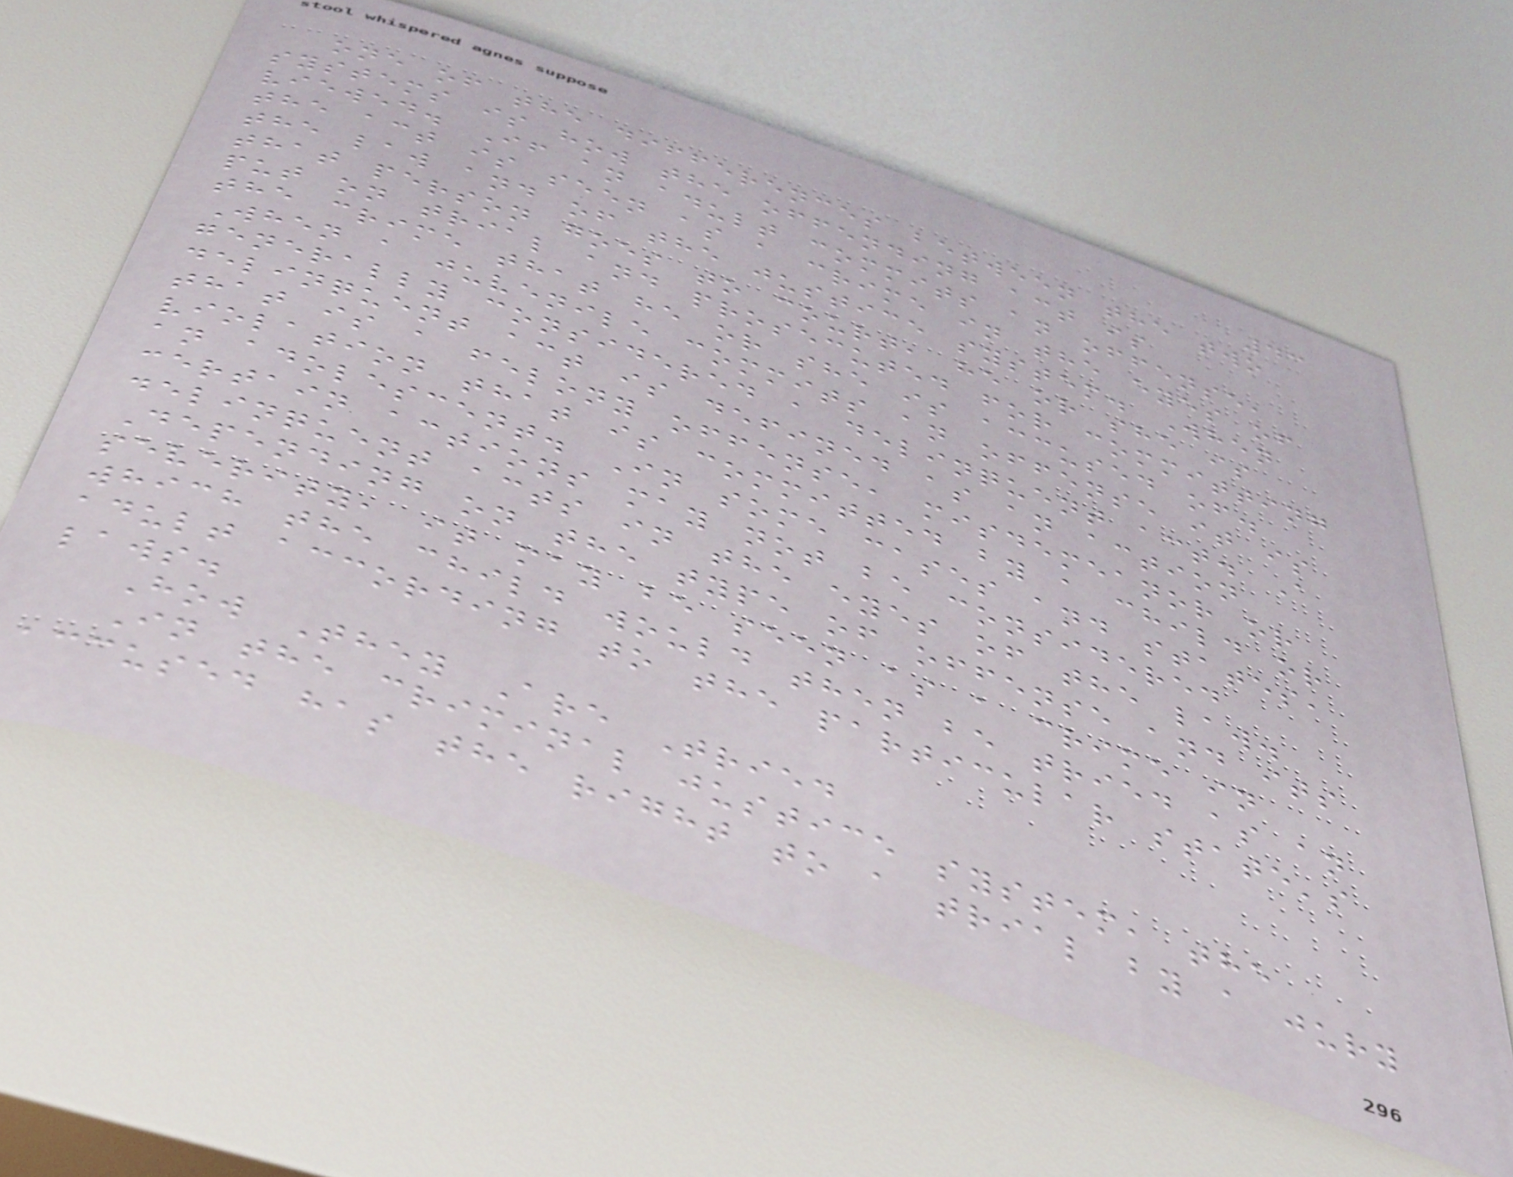43
one of the differences between the two
systems is how the offending act is
viewed. If an adult commits an offense,
the act is seen as a crime in the eyes of
the law and of the justice system. When
that person goes to court, he or she is
put on trial and prosecuted for committing
the crime that he or she is accused of.
When a juvenile commits an offense it is
generally considered a delinquent act. A
delinquent act is defined as an action
that is a felony offense, misdemeanor or
violation that is committed by a child or
an adolescent. In some cases and states,
certain actions may not be considered
delinquent acts in the eyes of the law.
Depending on the type of offense and its
severity, it may be seen as a crime in
which the child would then be tried as an
adult according to the particular state's
laws.
How They Are Tried
In the criminal justice system, the
accused has the right to a trial by a jury
